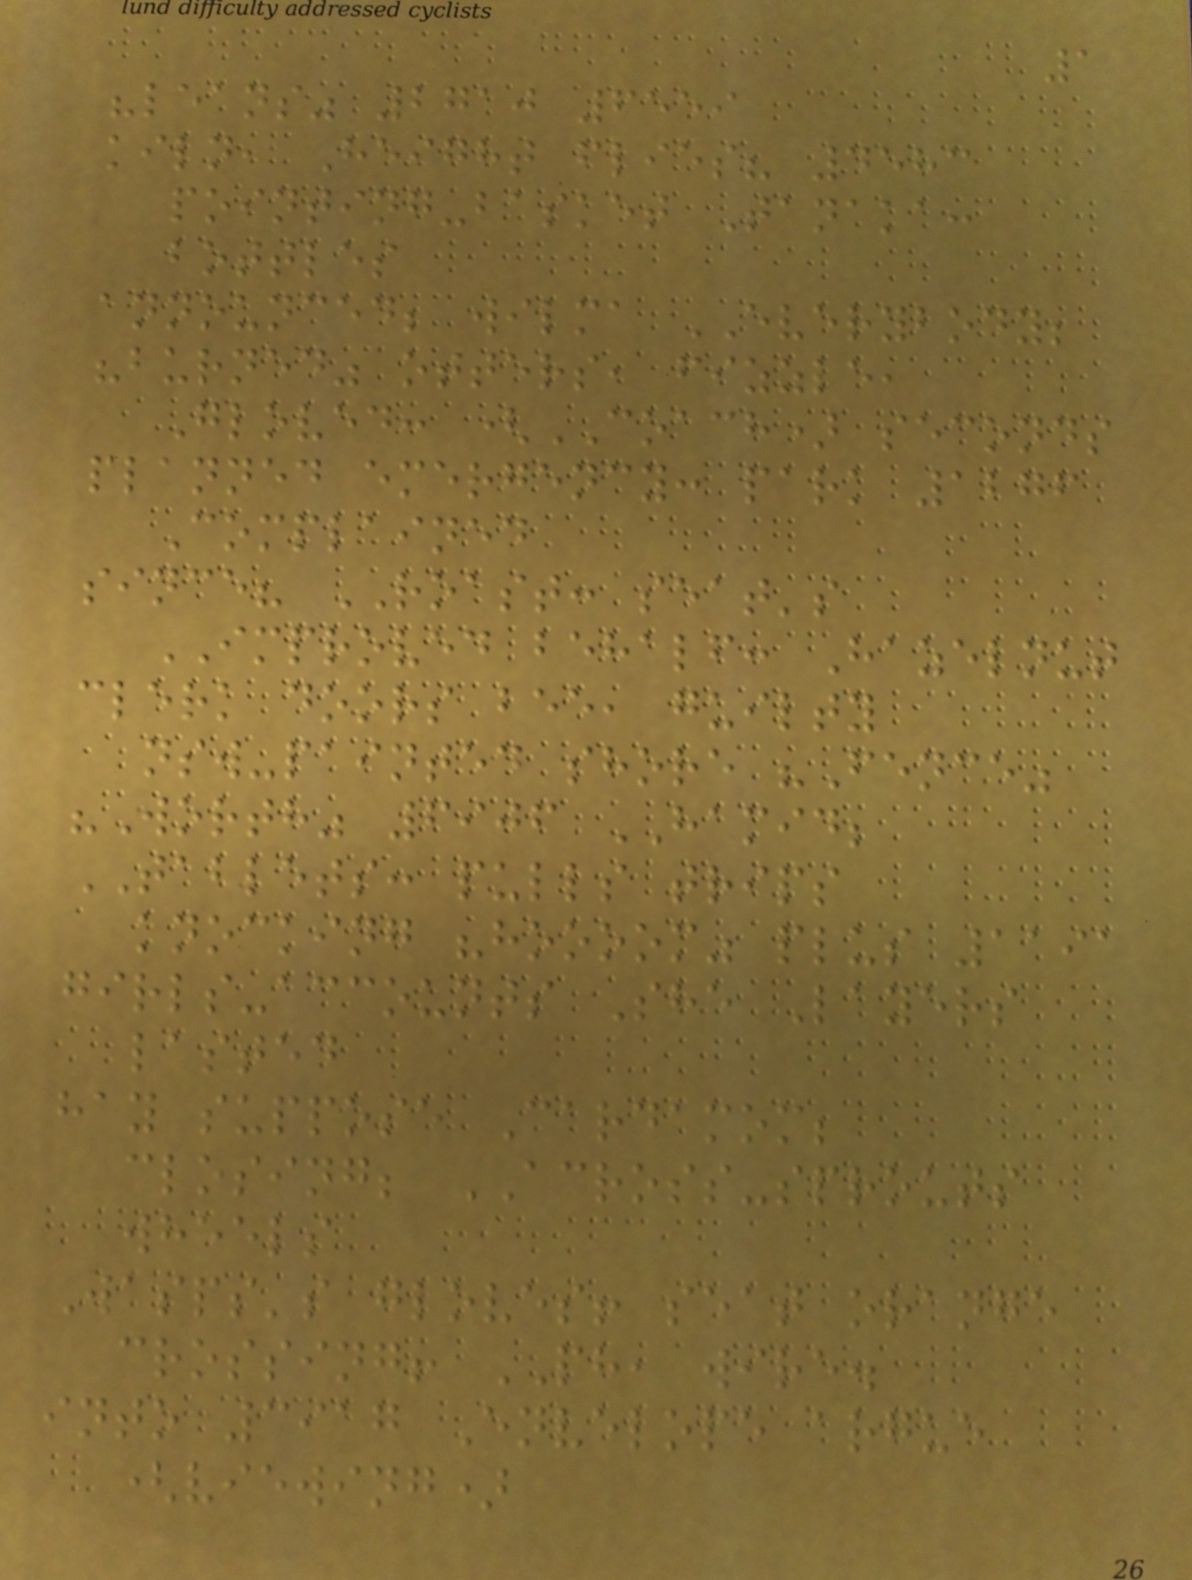1
"leans" 2710 6559
kiln, Height flies? 4583
pointing-basket Tanaka:
bottles
announced; wilma EVERYBODY;
"burned" otters, fizzle,
Gloved: (COACH) seconds
planned emergency: park 1276
Complained
since? ROAST: seat's
IMPROVED behalf: Hazelnut
clerk doors bee, guilty
nsw-painted shore "Fence"
"Worth" 6906 HAMID;
TABLETS: pulls trips
knocking "hoooom" plus 1191
girls-accounts She Layers
lasted
hay suppose Cardamom;
closing; ACROSS-sprouts
wheels
Wasps's gloves! seat orange
crossing! PH, wire.
into 3917 Envelope argue
(viewing)
